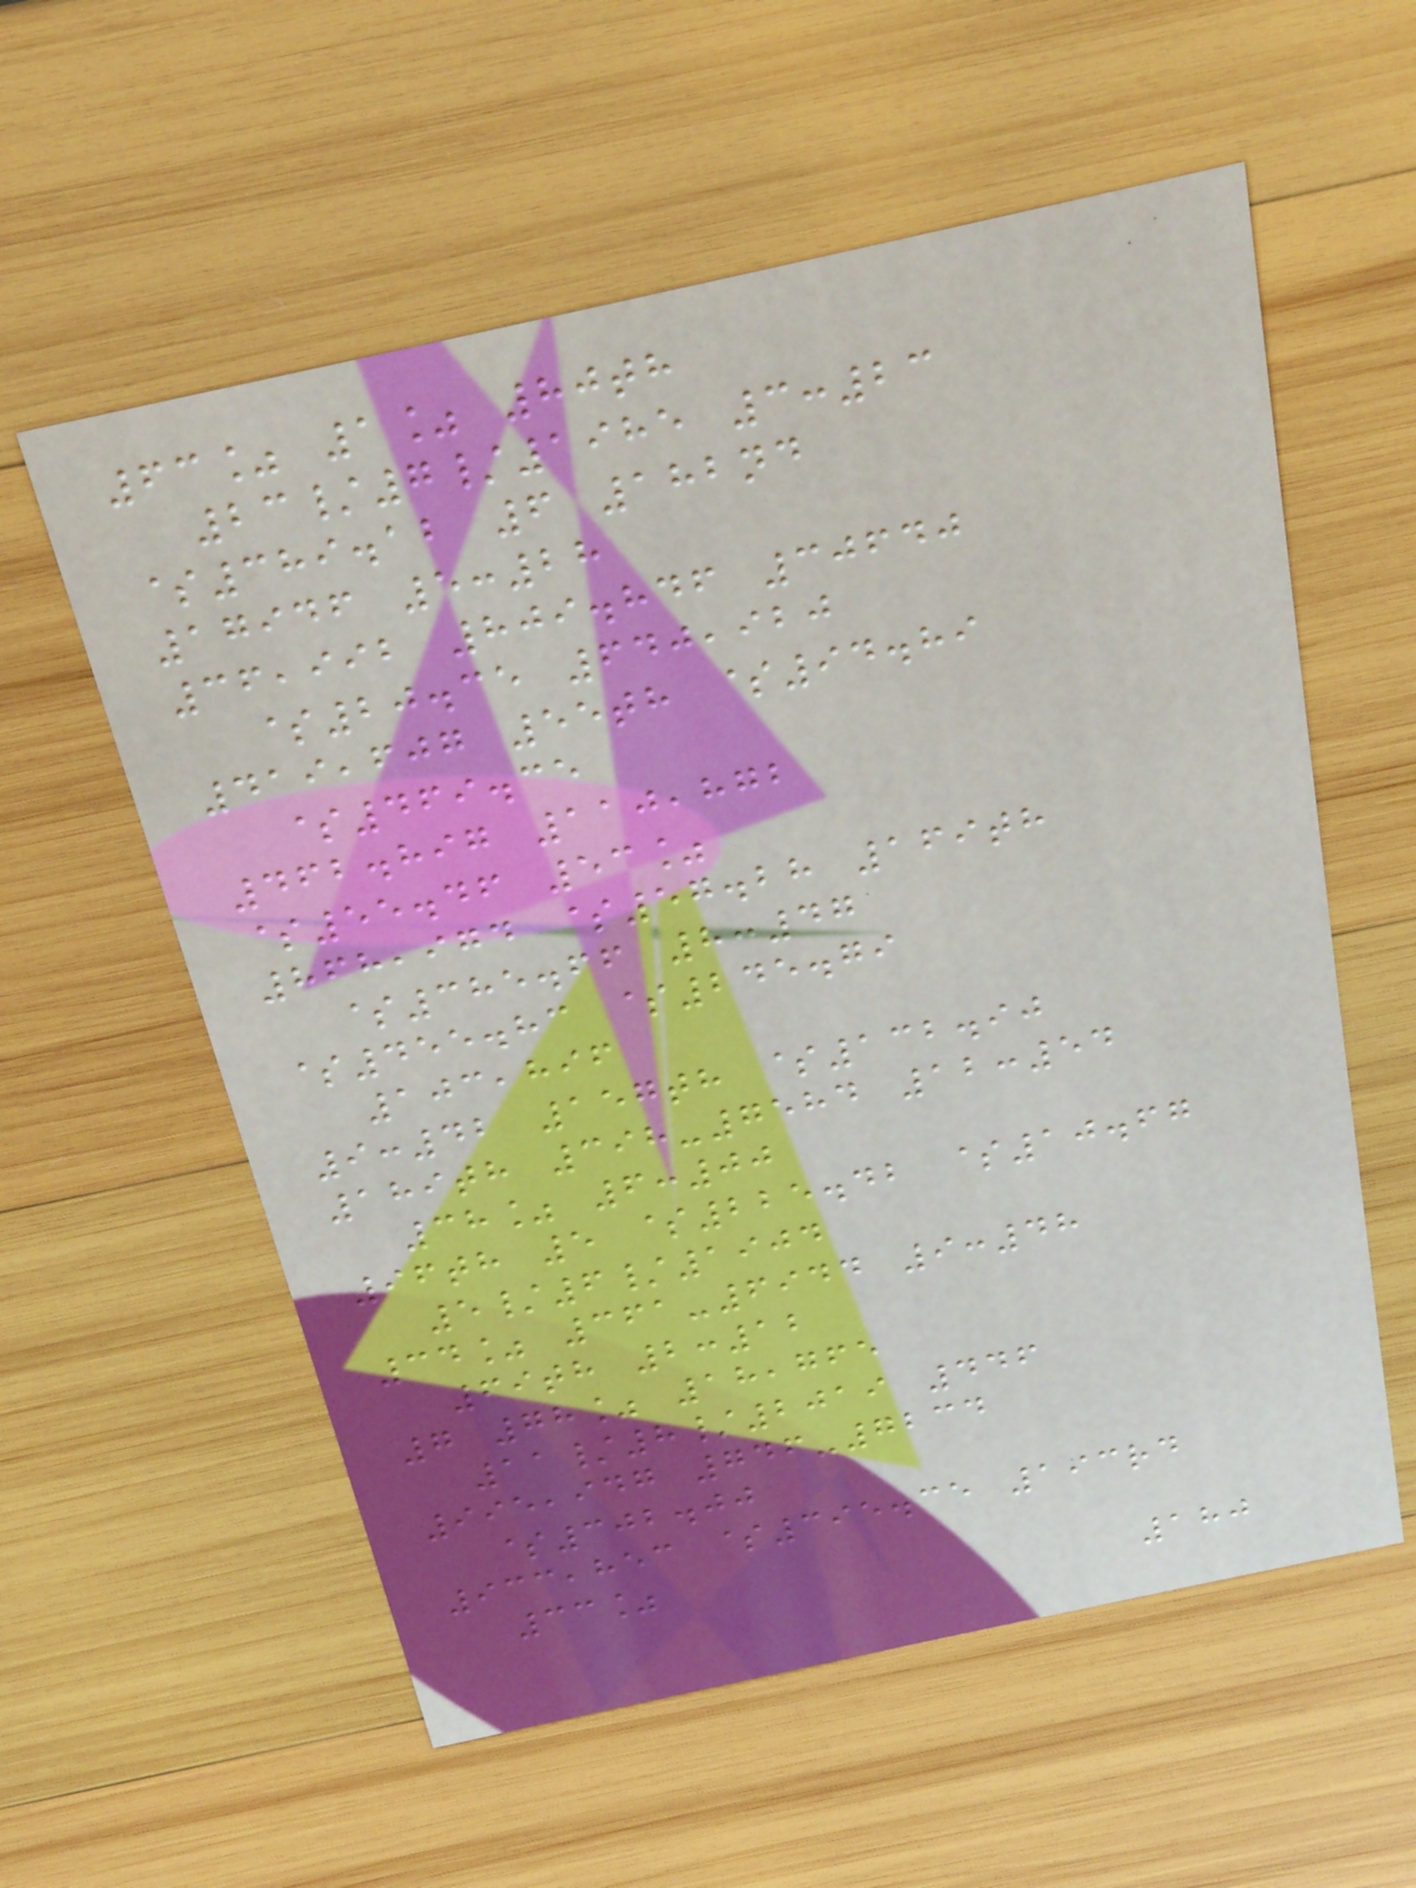63% 1% 80th
23/7/1985 3:23
$389.12 6 182nd
17946 5:28
36,992 809.846 30640
$20.35 640,920
419,607 55th $94.89
$469.35
462.897 110,872
$55.46 53%
868,974 $57.28 169th
$385.66 8:47
$455.83 $245.79
103,896
9:42 157th $132.90
189th 398-7584 12:54
38% 6:00
96th 5 $225.42 $10.67
5/6/1904
34% 361-6944 9:48
69th 2:12
7 78% 18,765
11/8/2019 446
995,947 746-7234
$302.00
933,853 $395.35 193rd
33%
180
